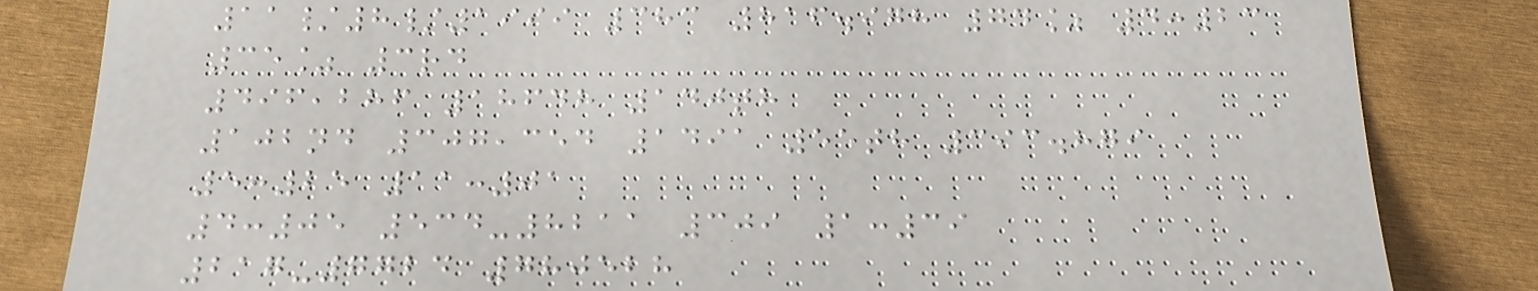11/8/1999 383 816.978 74% 4:23
35% 3rd
496,286 18648 140th
102nd 307,354 1491 55th 393.879
5:25 11:01
4:05 534-8211 309 1:39
217-7724 780528
